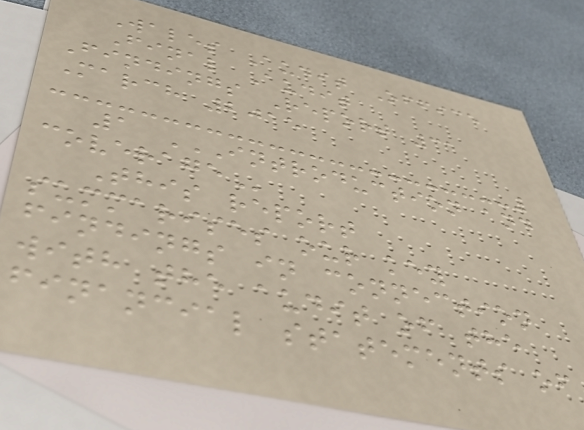Wales Audit Office
Final Audit
Findings Report 31
March 2015
1 INTRODUCTION AND
COVERAGE
This report
summarises our key
findings in connection
with the audit of the
financial statements of
